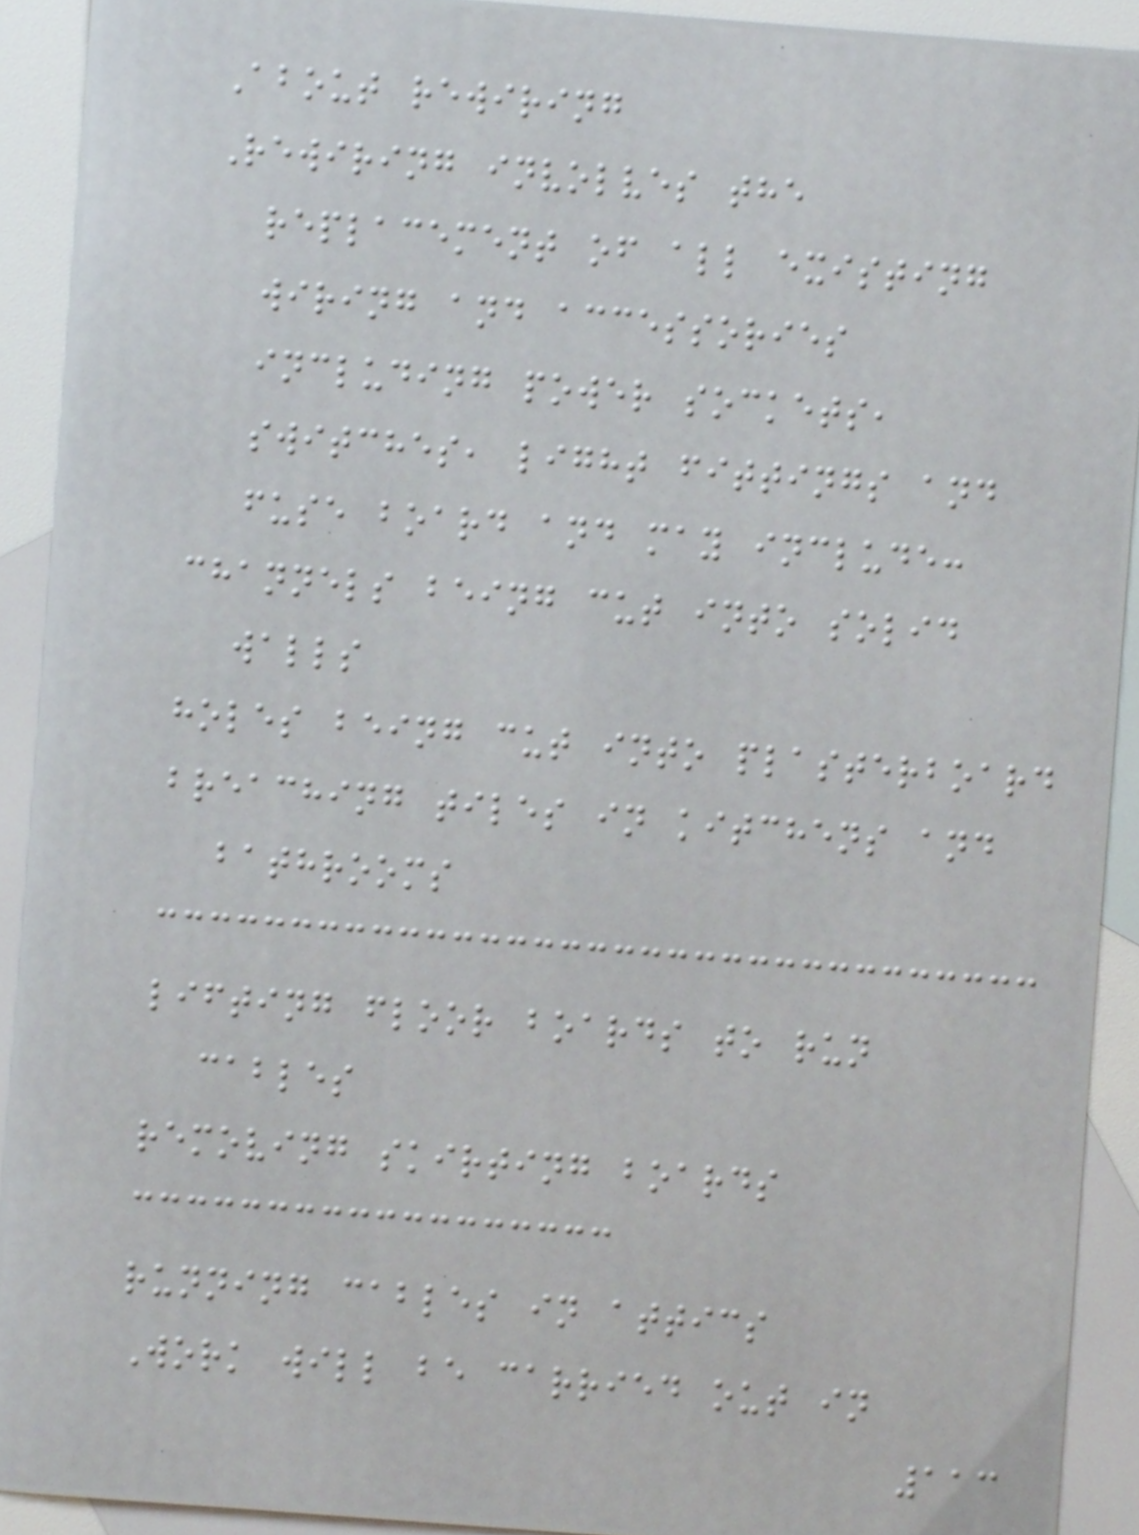About rewiring
Rewiring involves the
replacement of all existing
wiring and accessories
including power sockets,
switches, light fittings and
fuse board and may include:
channels being cut into solid
walls
holes being cut into plasterboard
breaching tiles in kitchens and
bathrooms
lifting floor boards to run
cables
removing skirting boards
running cables in attics
Work will be carried out in
113
